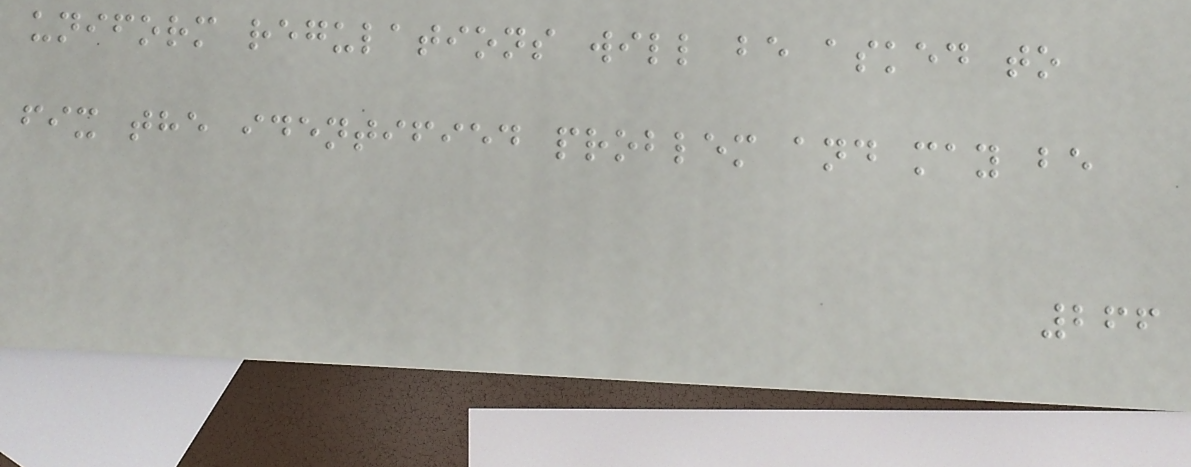uniform regulations will be asked to
fix the identified problem and may be
266
